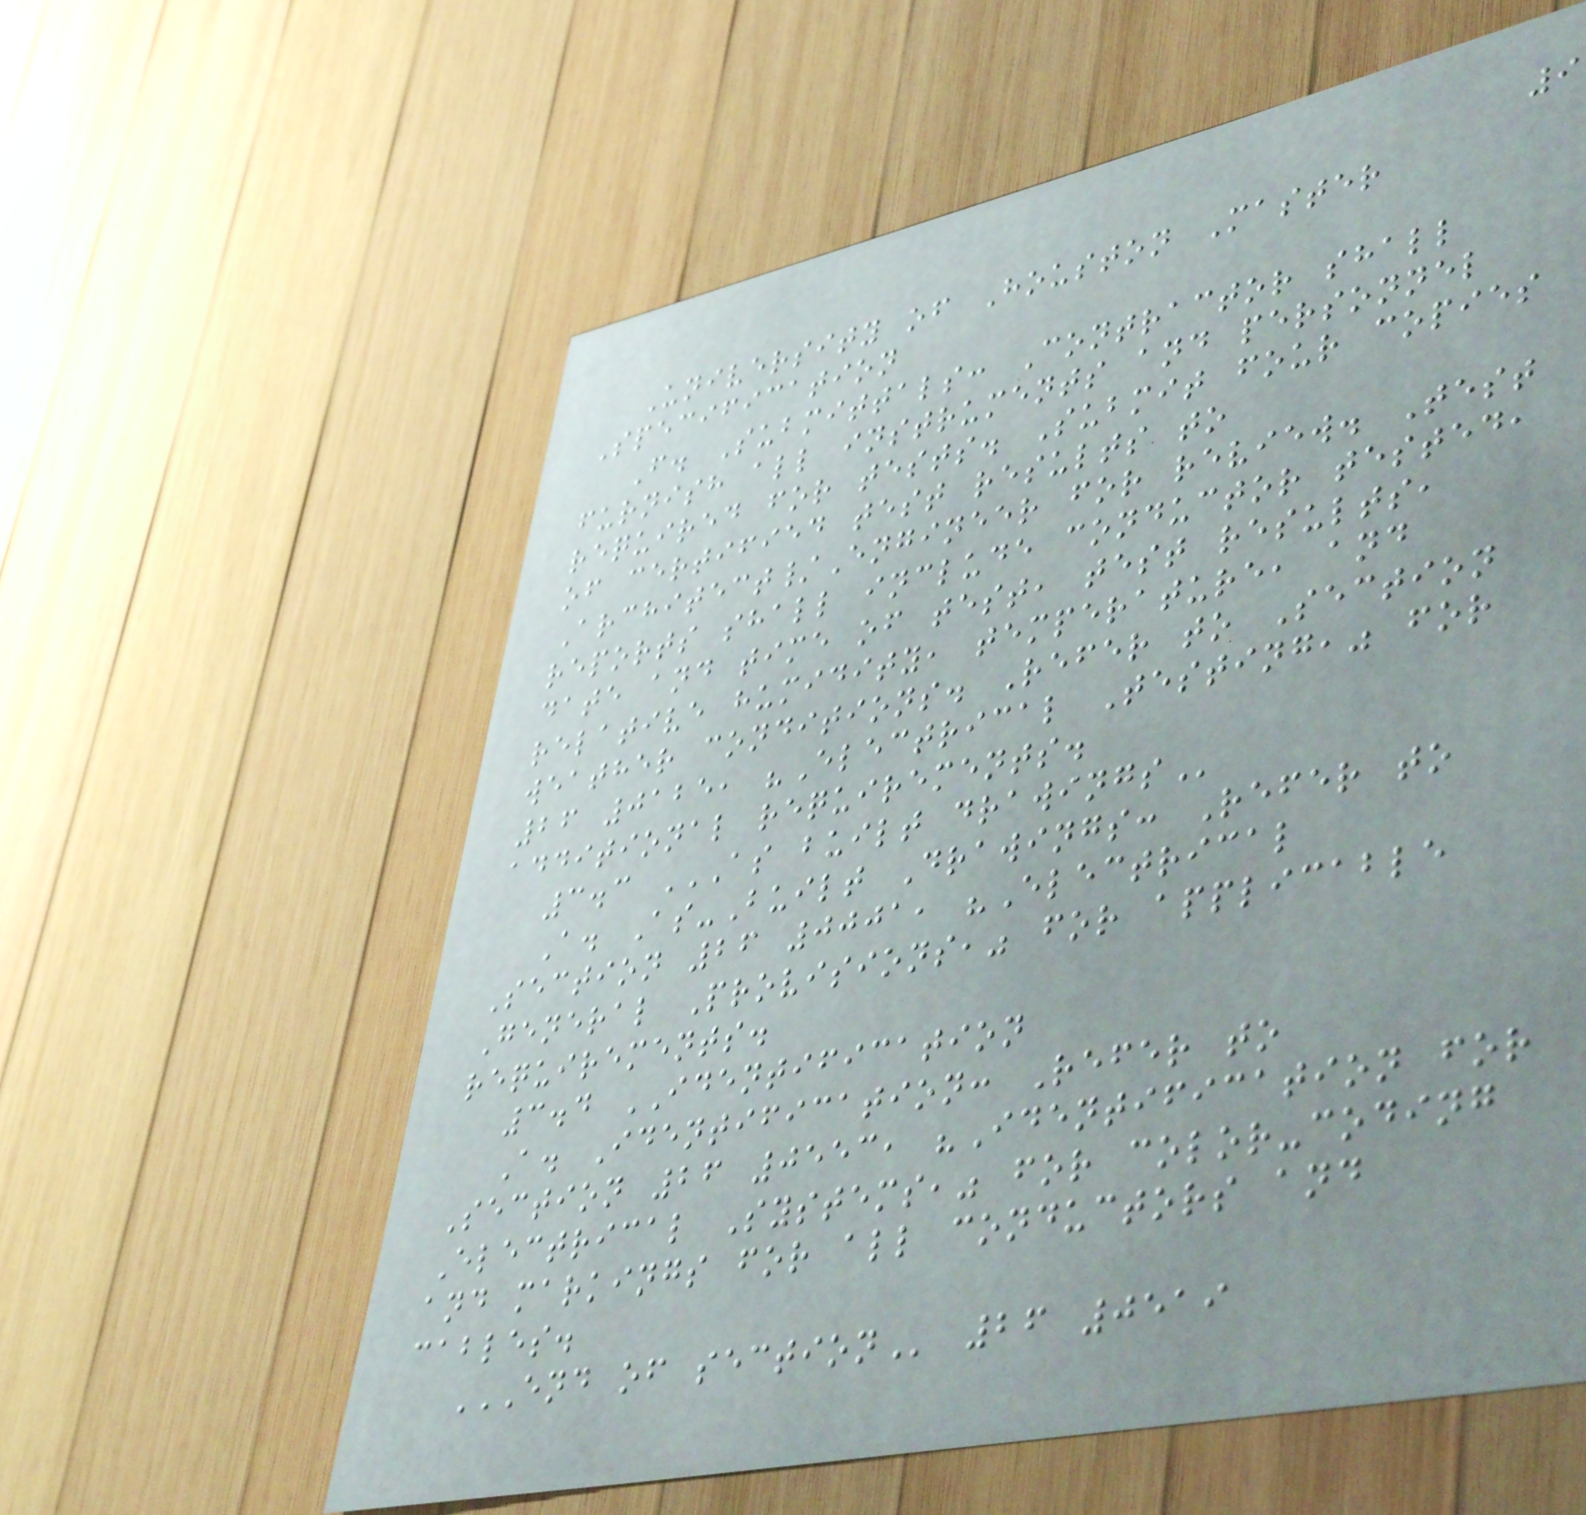9
University of Houston Master
Specification
F. Submittals: Contractor shall
furnish all instruments and personnel
required for tests. Submit four copies
of certified test results to
Architect/Engineer for review. Test
reports shall include conductor tested,
date and time of test, test results,
relative humidity, temperature, and
weather conditions. Refer to Section
26 0125, "Electrical Testing," for
additional requirements.
3.3 AS BUILT DRAWINGS
A. As-Built Drawings: Refer to
Section 26 0001, "Electrical
General Provisions," for applicable
requirements.
3.4 IDENTIFICATION
A. Identification: Refer to
Section 26 0553, "Identification for
Electrical Systems," for color-coding
and markings for all conductors and
cables.
END OF SECTION 26 0519
